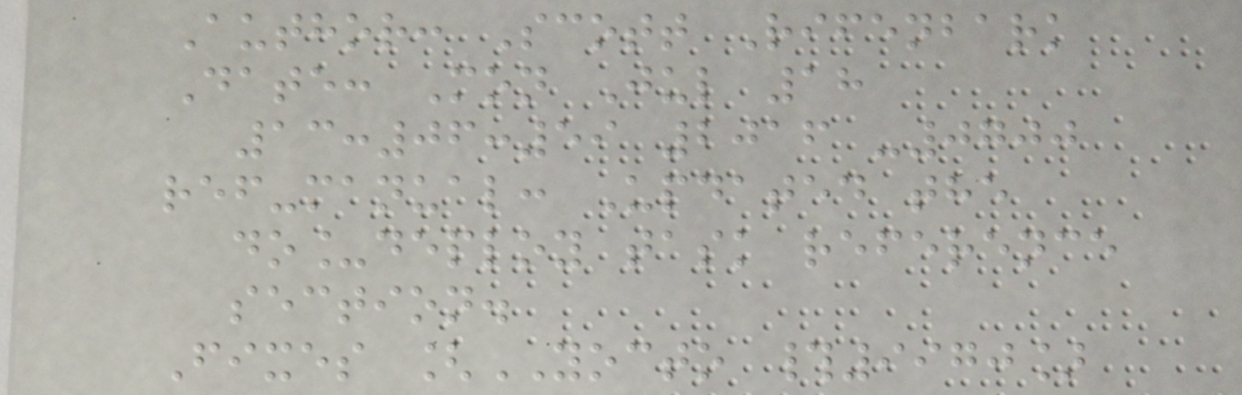Author: Scott Rifenbark
Date: Mon Jul 18
13:06:59 2016 -0700
ref-manual: Updated the
do_deploy task reference
section.
Fixes [YOCTO #9970]
